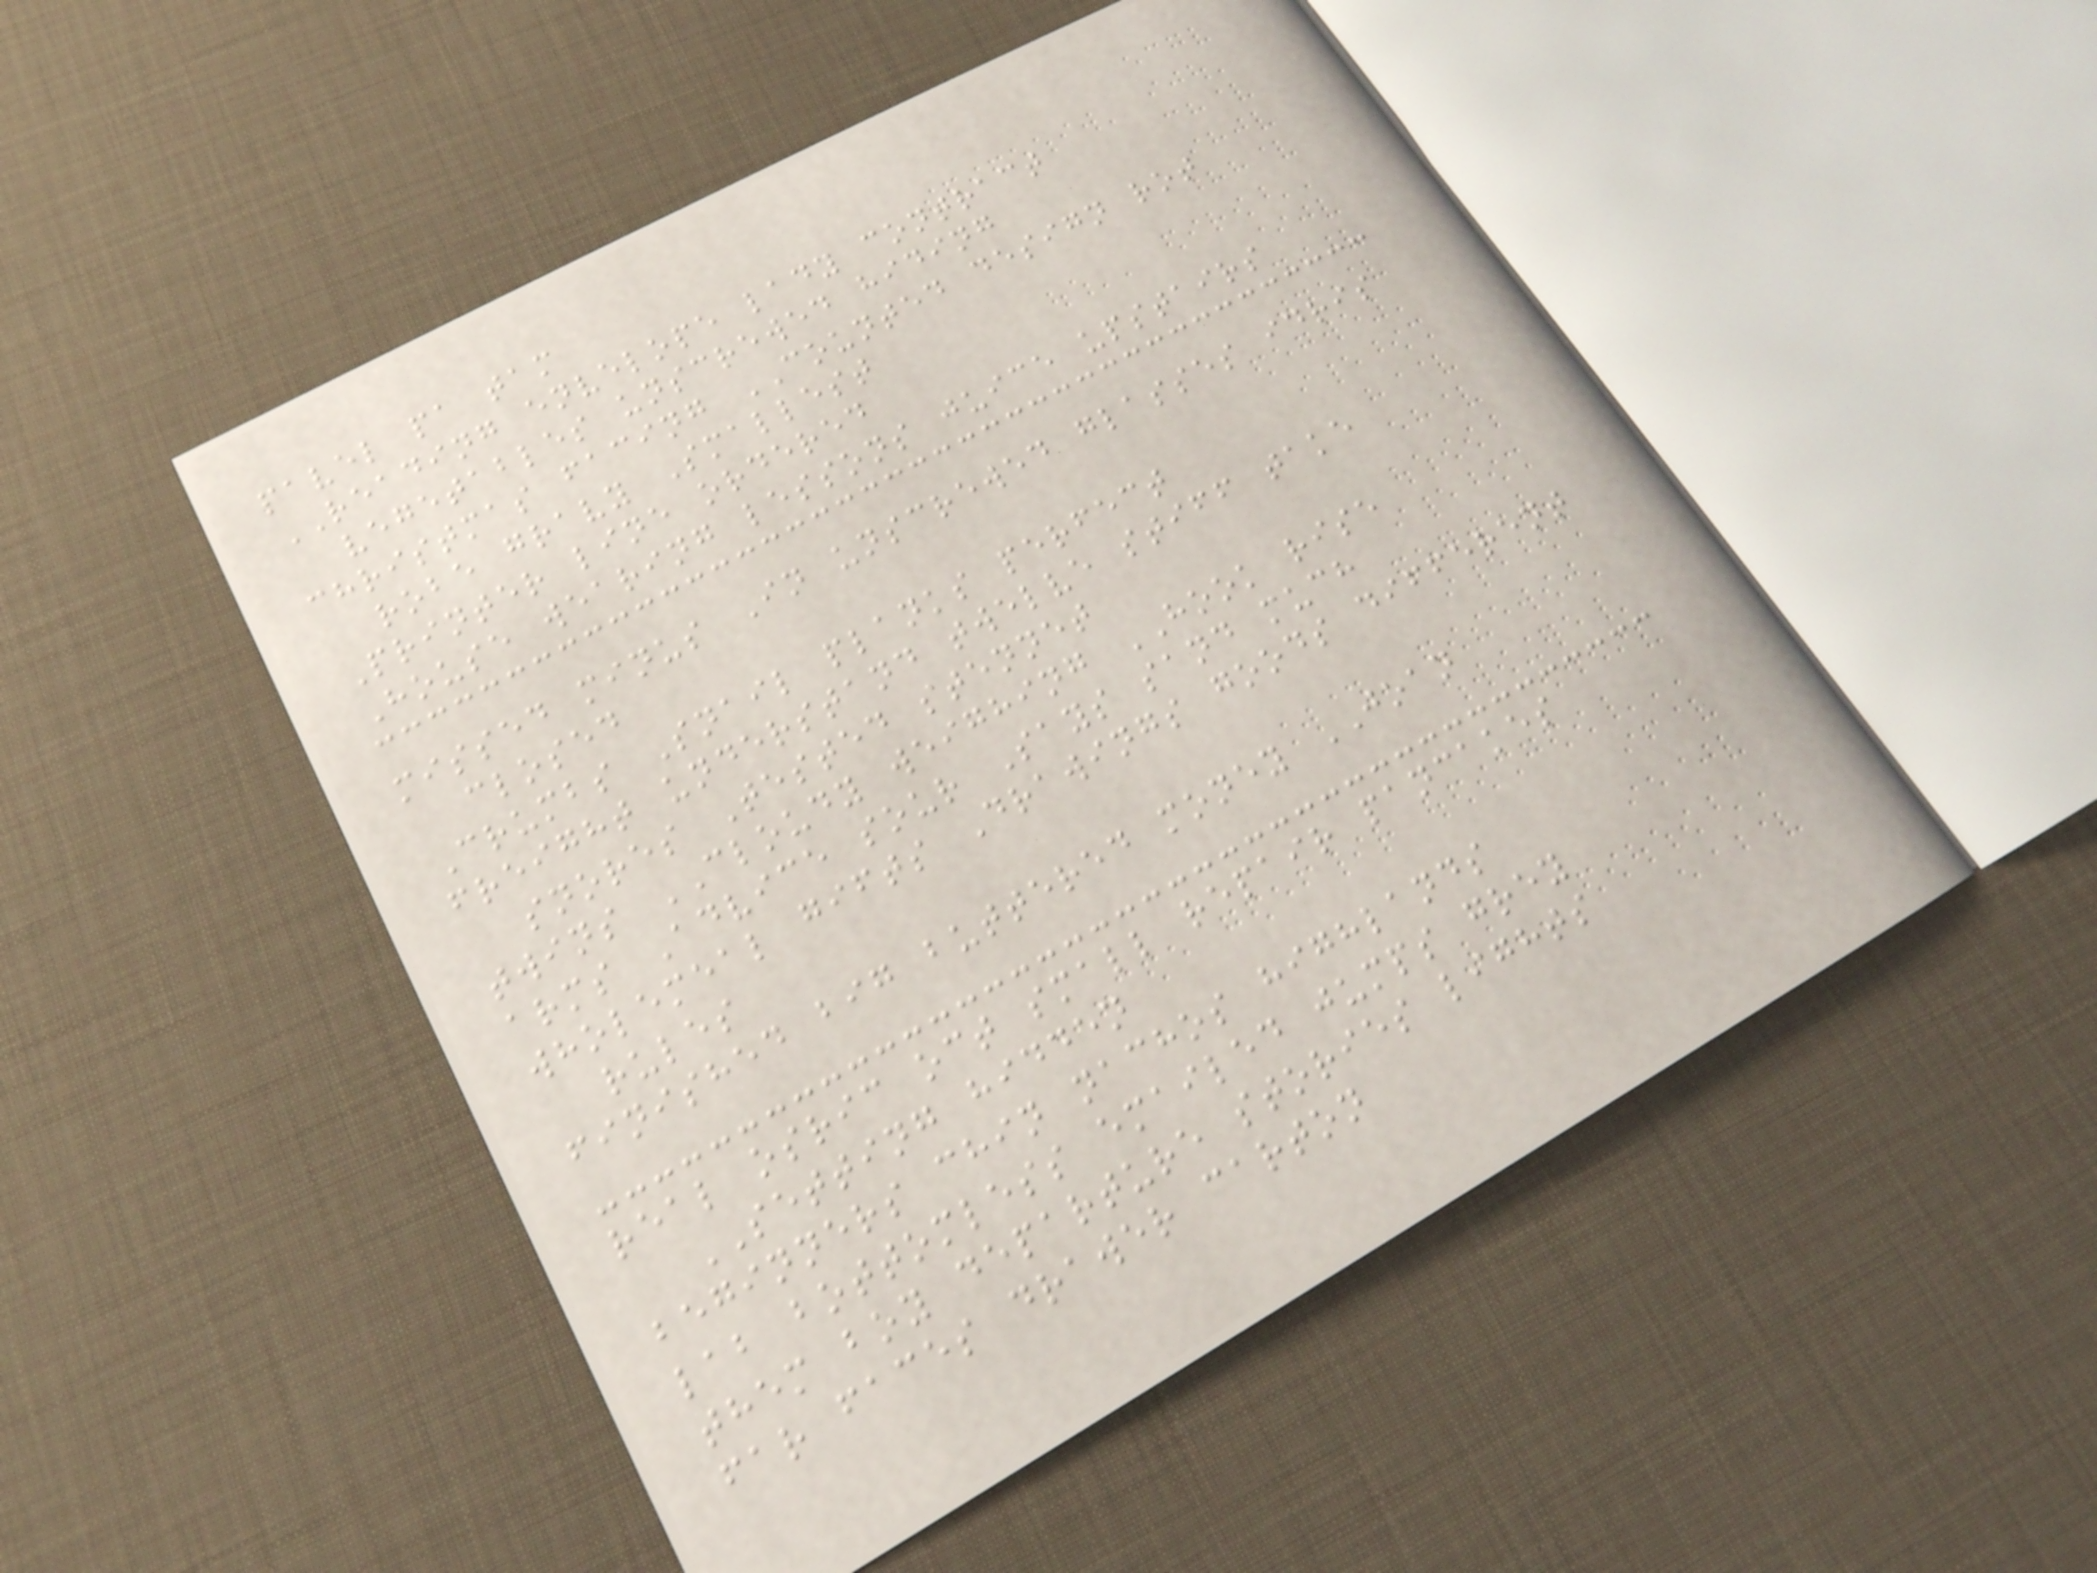pavel pa tam
READING envelope lady contract
vegetables unscrewed hiding
christmas facing COUNTED design rot
robe gravy Smallest
Printer line ordered
House wearing lessons juice upstairs
missed minus In unscrewed glasses idris
closed
Crumbs Snail planks perfect
freight understand twelve stiff take
snores Tested stennet
twins CLOUDY weighing HOOK rise
arms Advice sour Says sand much
wholemeal gifts Drawings goods different
rules
finished big buttered money JOAN
real osric oct small repair pancakes
SETTING hidden
beginners chin nachos highlands
lab bottomless emailed jumps grey
them boy departure stories lights
far faces drawer carton
